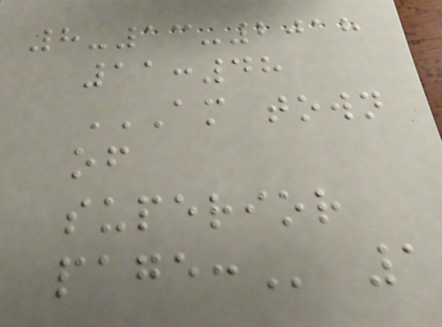8-13-2018
11:48
AM TOWN
OF
SUPERIOR
PAGE: 1
